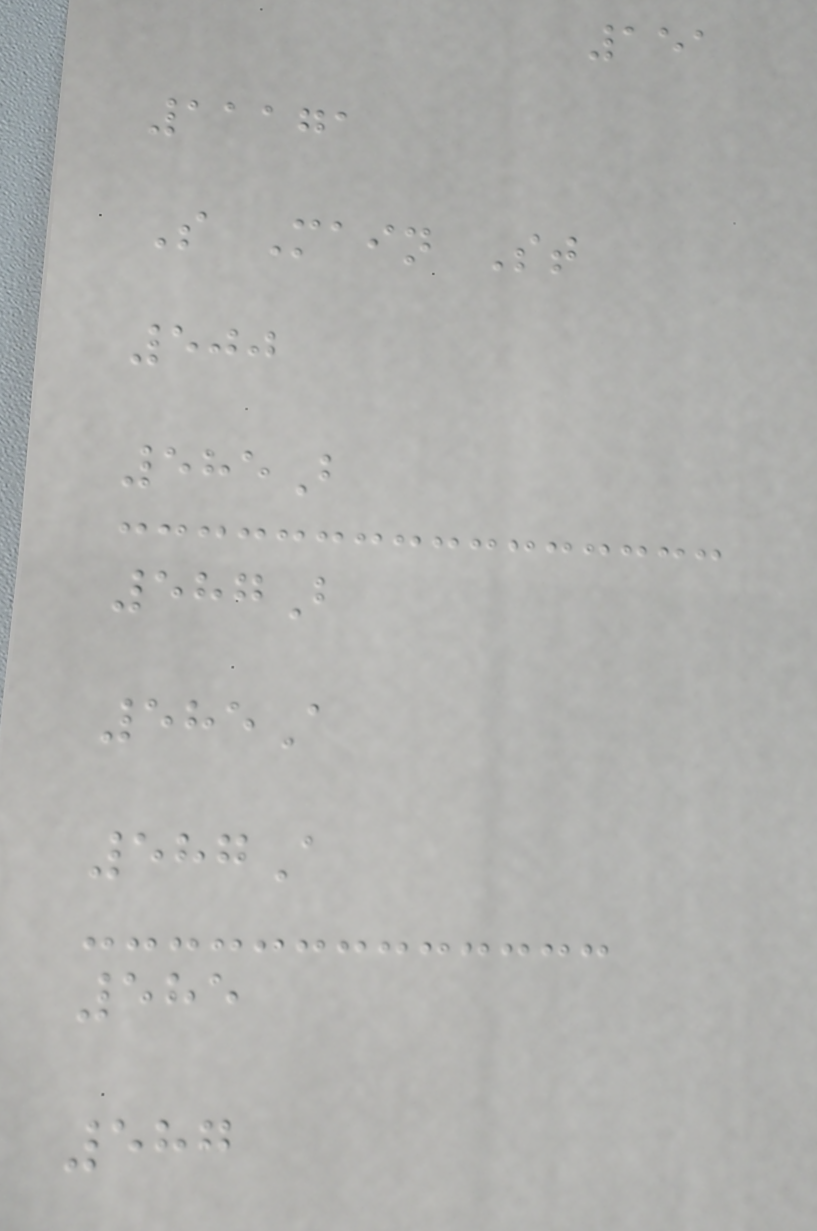151
11171
S Main St
500
585B
587B
585A
587A
585
587
